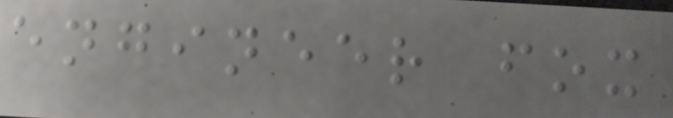engineer fox
